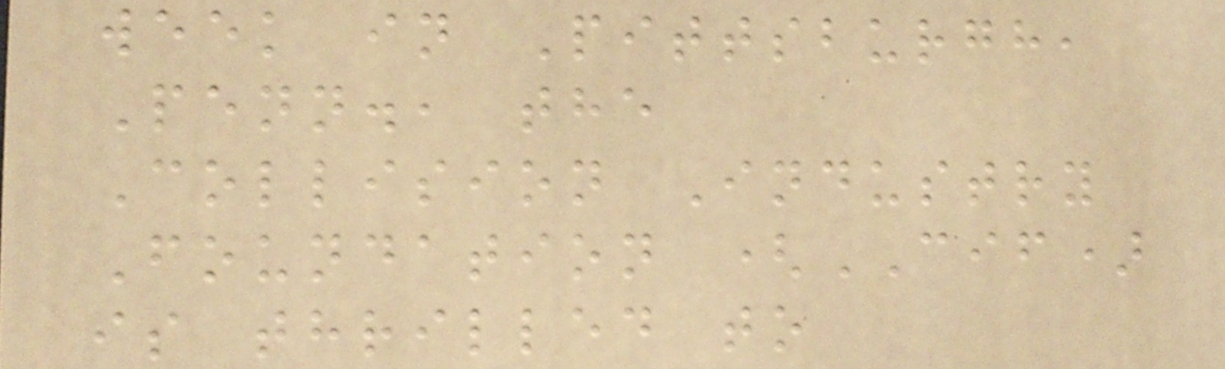week in Pittsburgh,
Penn., the
Collision Industry
Foundation (CIF)
is thrilled to
